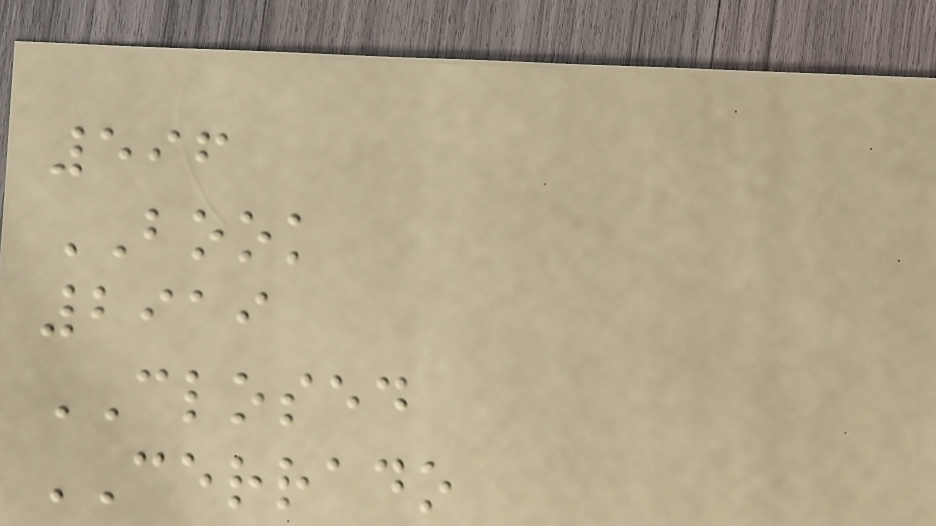596
BOOK
2919
CLOSED
CERRADO
